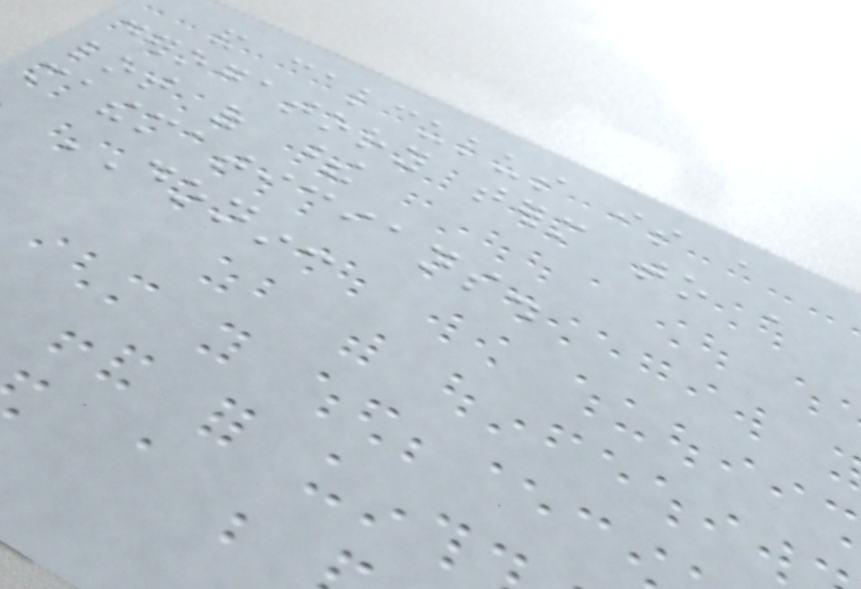and calculus is a
derogatory term to a
lot of these
mathematicians.
DONIN:
